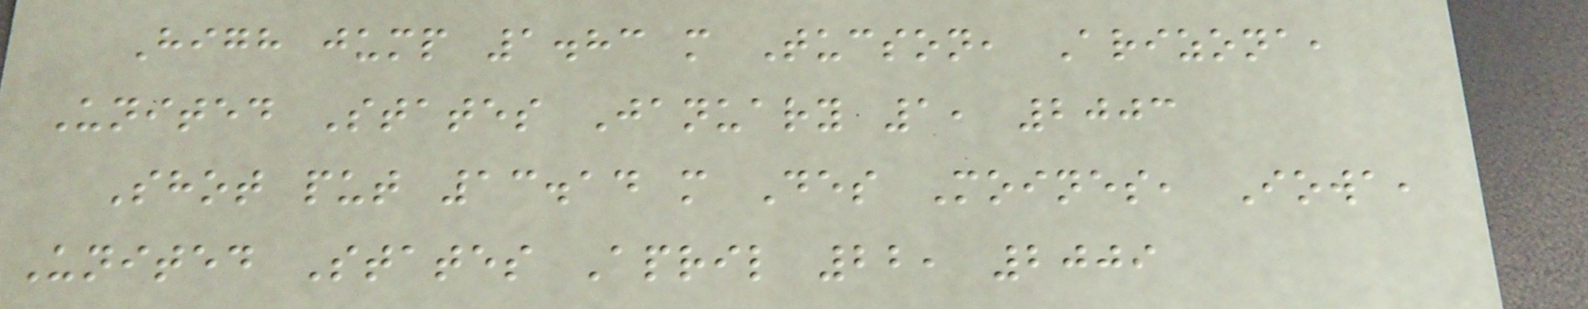High jump 1.83 m Tucson, Arizona,
United States January 1, 2003
Shot put 13.14 m Des Moines, Iowa,
United States April 22, 2009
